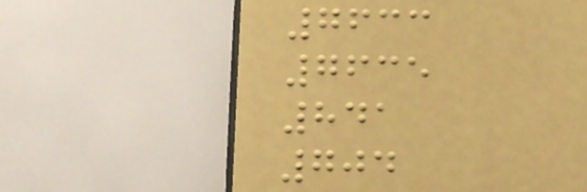7633
7635
841
704
